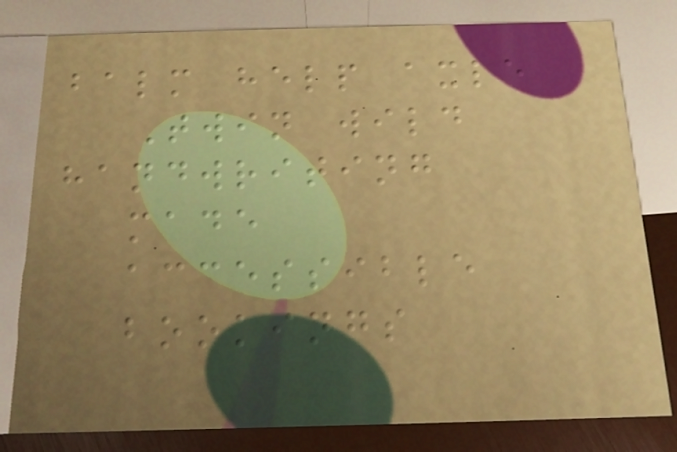balm help axle
Twin wild
handwriting
made
accessible
bookings
